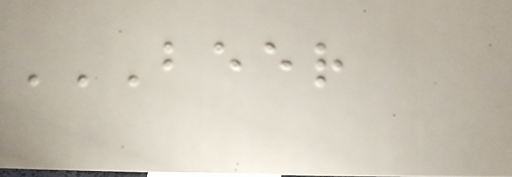BEER
